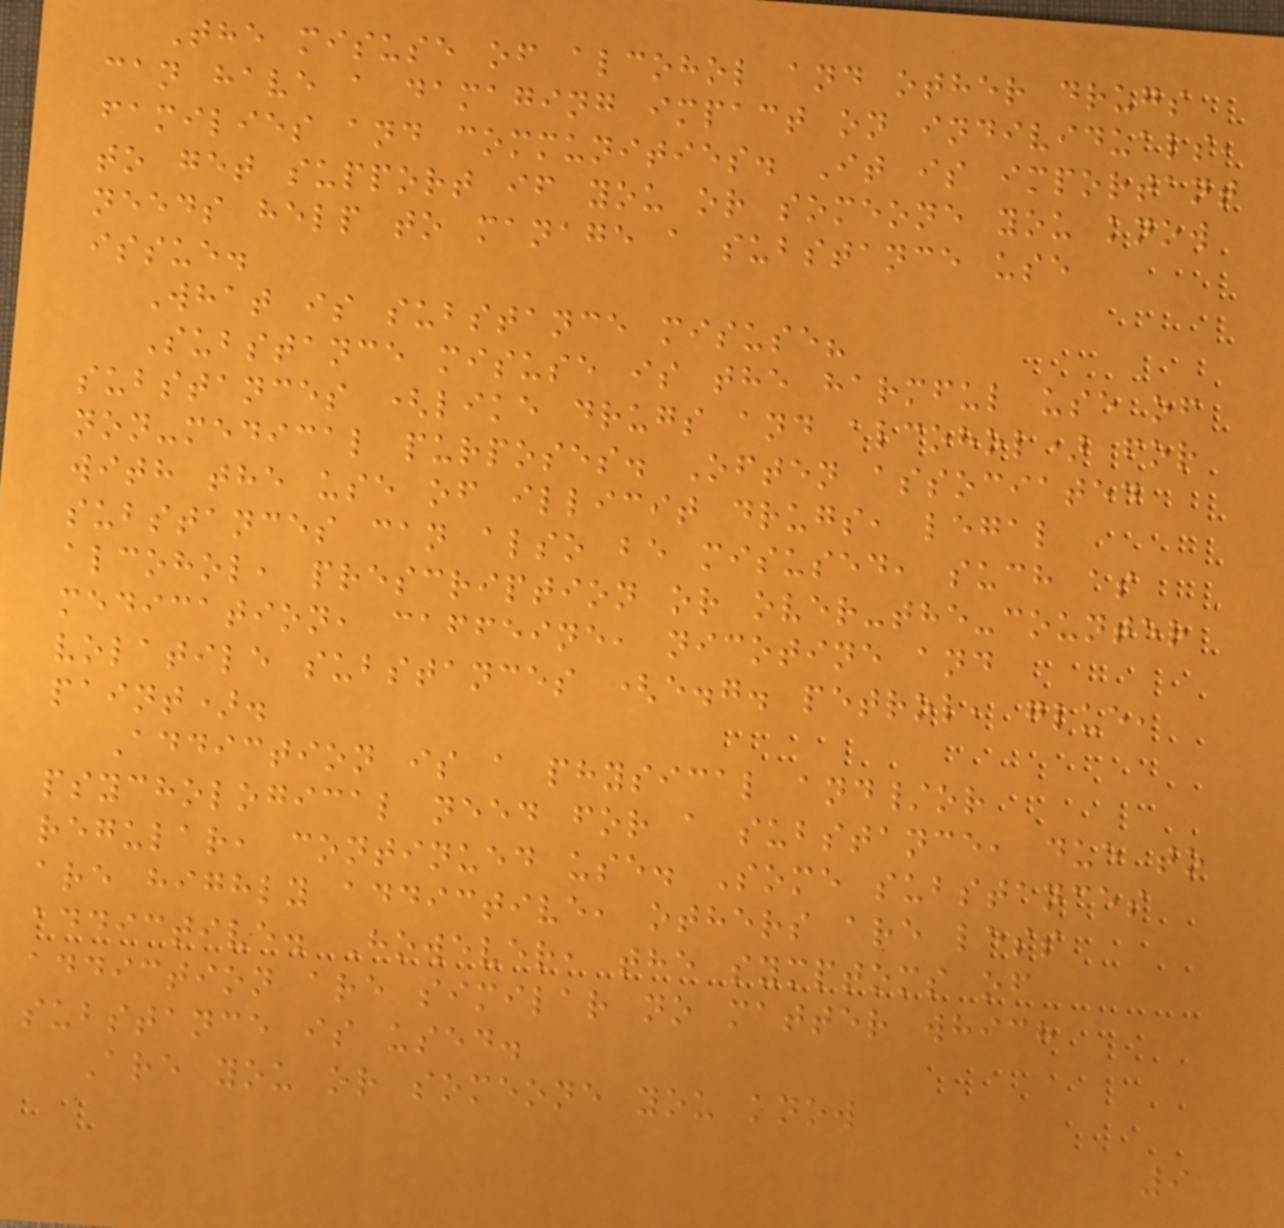The misuse of alcohol and other drugs
can have a damaging impact on individuals,
families and communities. It is important
to get support if you or someone you know
needs help to manage a substance use
issue.
What is substance misuse?
Substance misuse is the harmful use of
substances (like drugs and alcohol) for
non-medical purposes. Often associated
with the use of illicit drugs, legal
substances can also be misused, such as
alcohol, prescription or over-the-counter
medication, caffeine, nicotine and
volatile substances (e.g. petrol, glue,
paint).
Addiction is a physical and/or
psychological need for a substance, due to
regular, continued use. Some substances
are highly addictive, others are less
addictive. However, the symptoms of
addiction are similar no matter which
substance is used.
Are you or someone you know
9
